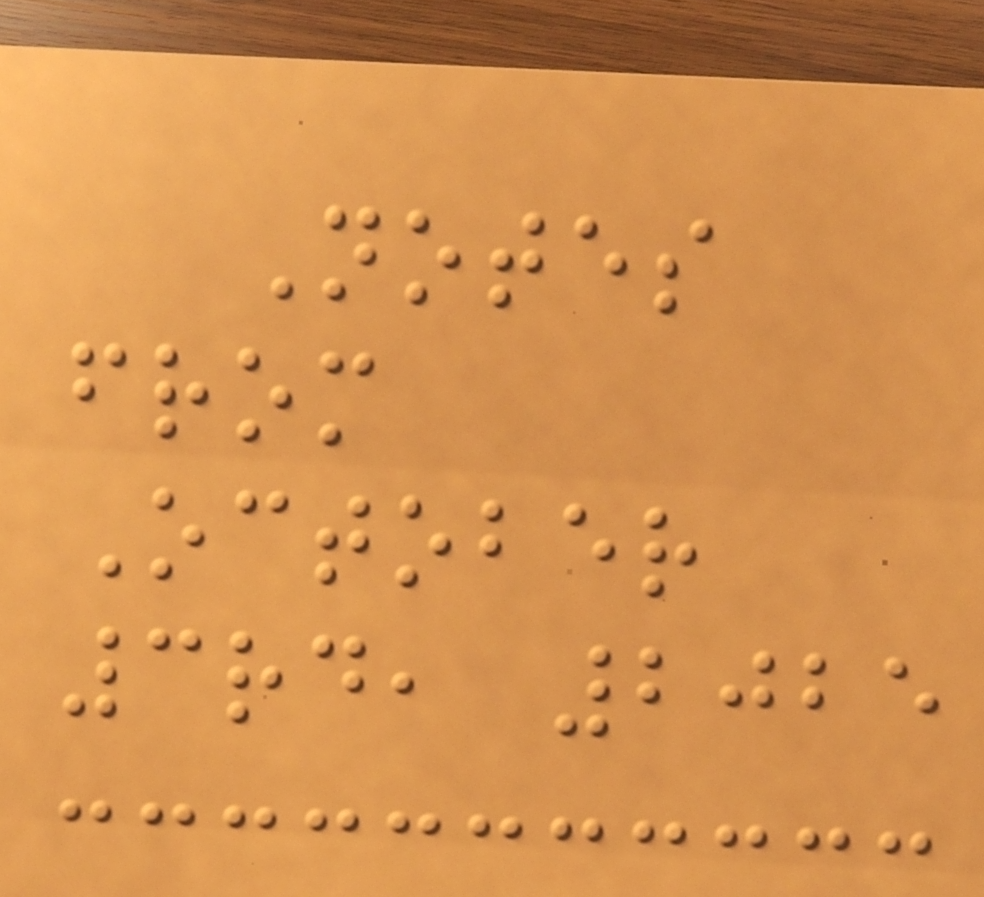Notes
from
October
3rd, 2025
